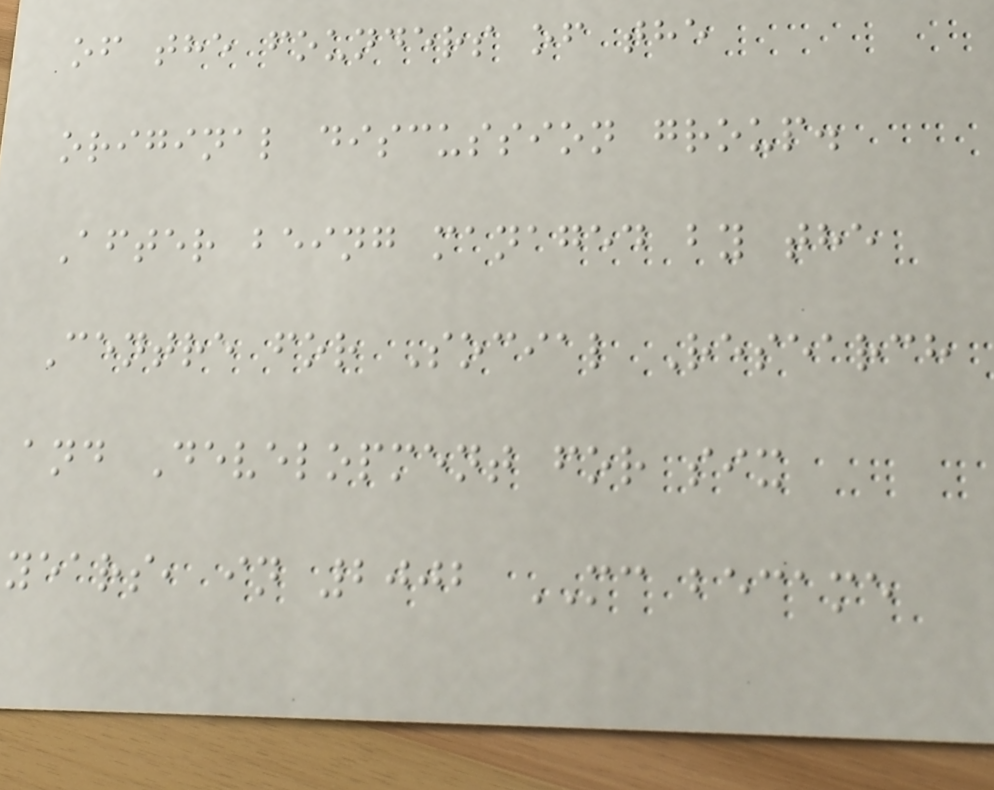of the founders of the
original discussion group.
After being managed by the
Centre for Social Research
and Development for six
years, in 2002 MC became
